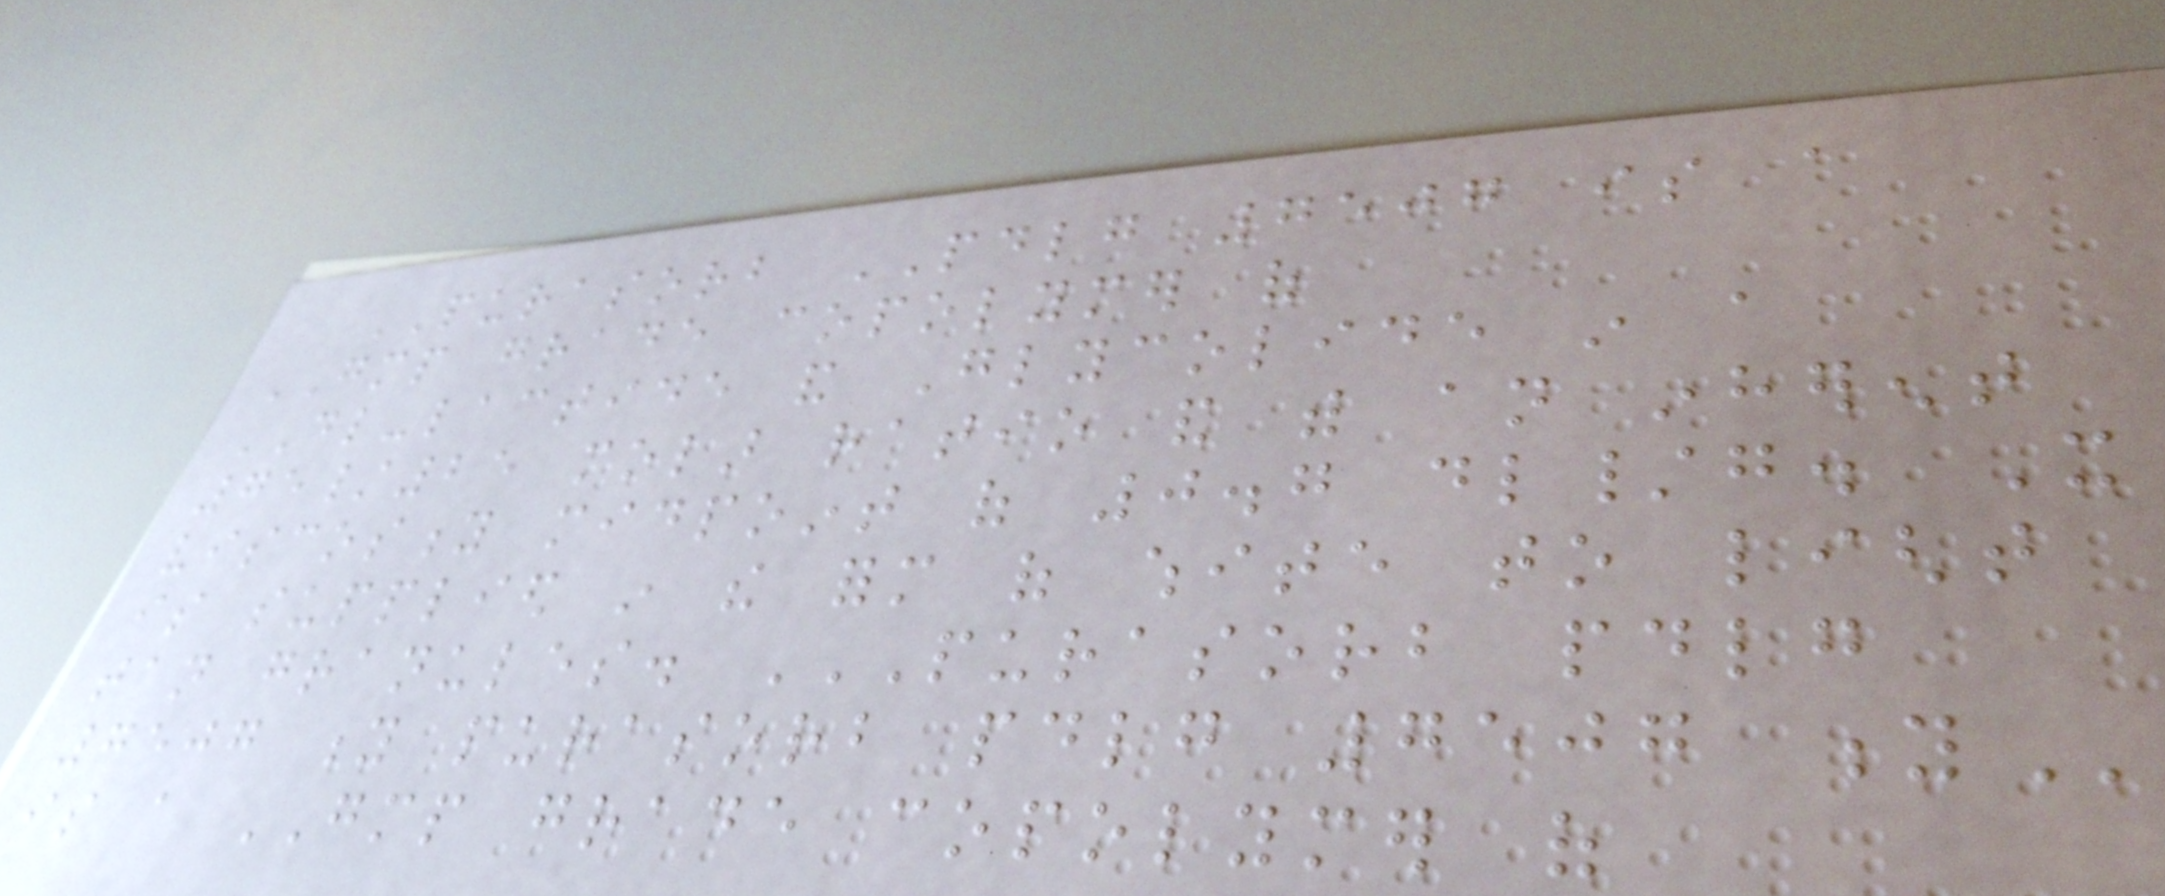PURASORB PDLG 7507 is a
GMP grade copolymer of
DL-lactide and Glycolide in a
75/25 molar ratio and with an inherent
viscosity midpoint of 0.7 dl/g. It
is supplied in the form of white to light
tan granules. PURASORB PDLG
7507 Y PURASORB PDLG 7507 Y
is a GMP grade copolymer of
